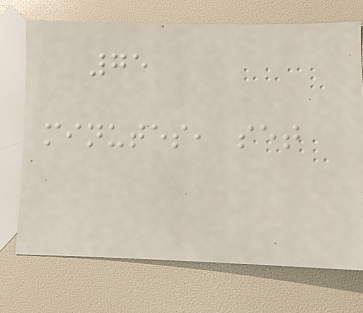75
minutes, set
